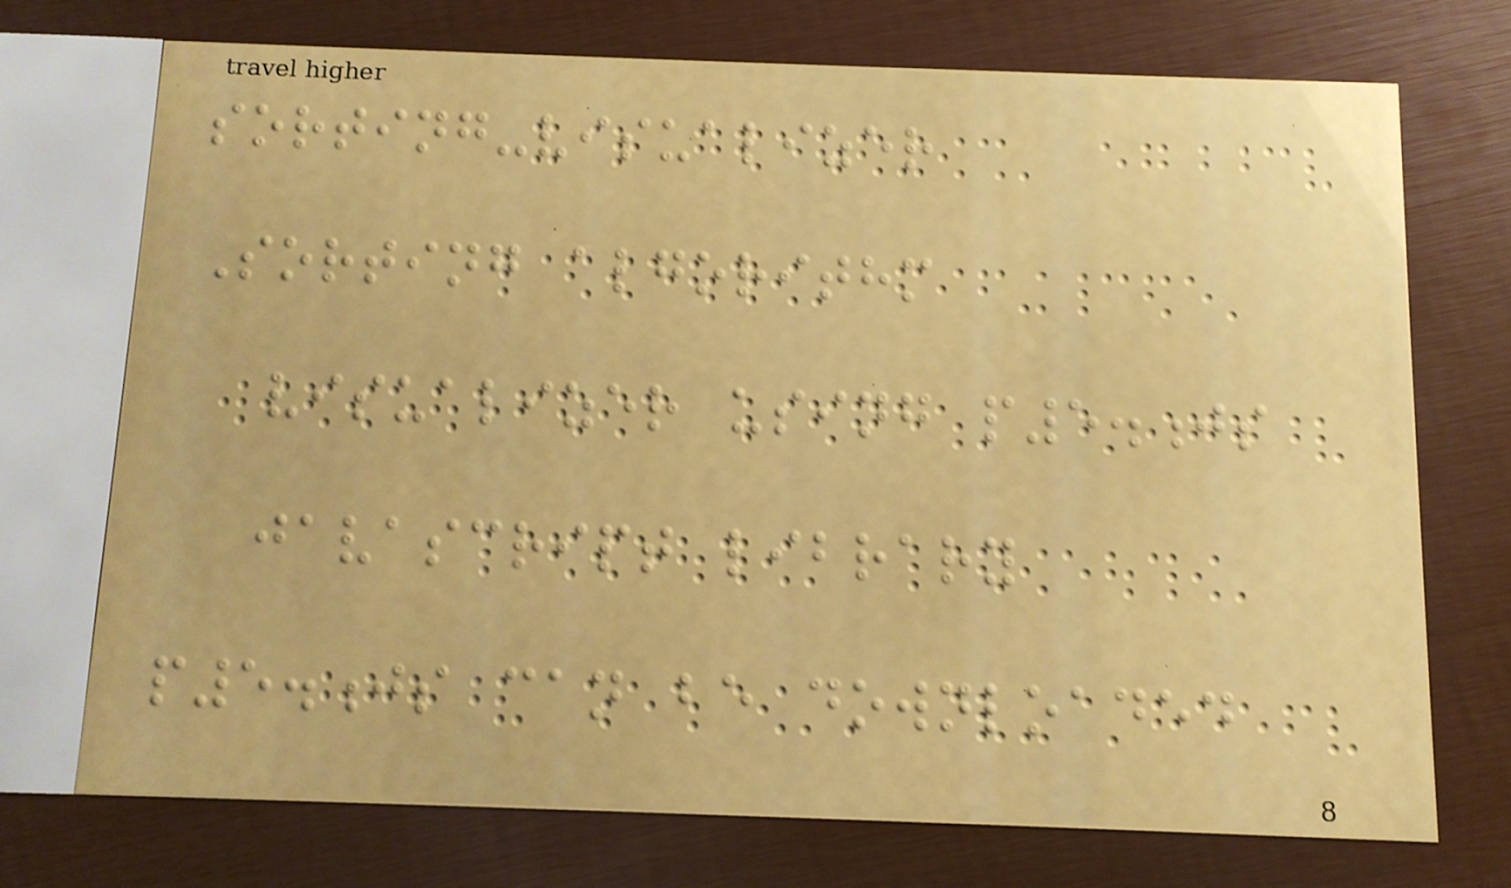sorting-visualizer
Sorting algorithm
visualizer using p5.js
javascript library
p5.js can be downloaded
